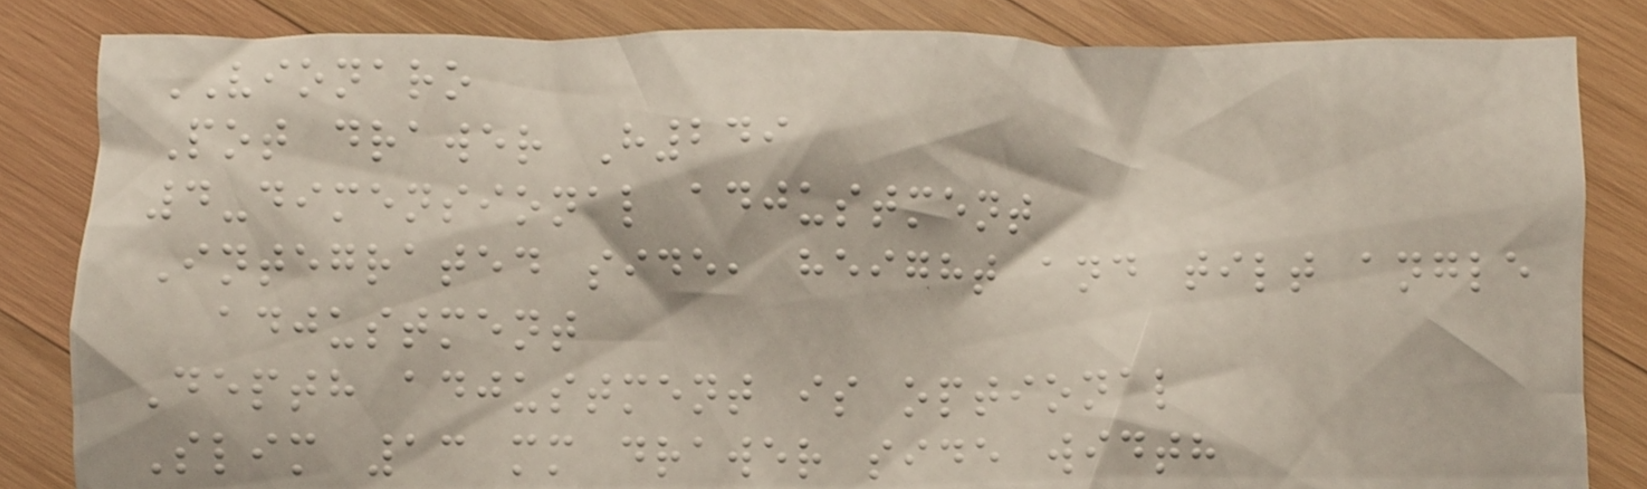VIONARO
Pot drawer H249
4-dimensional adjustment
Integrated side, height and tilt angle
adjustment
Depth adjustment is optional
Slim 13 mm drawer side width
